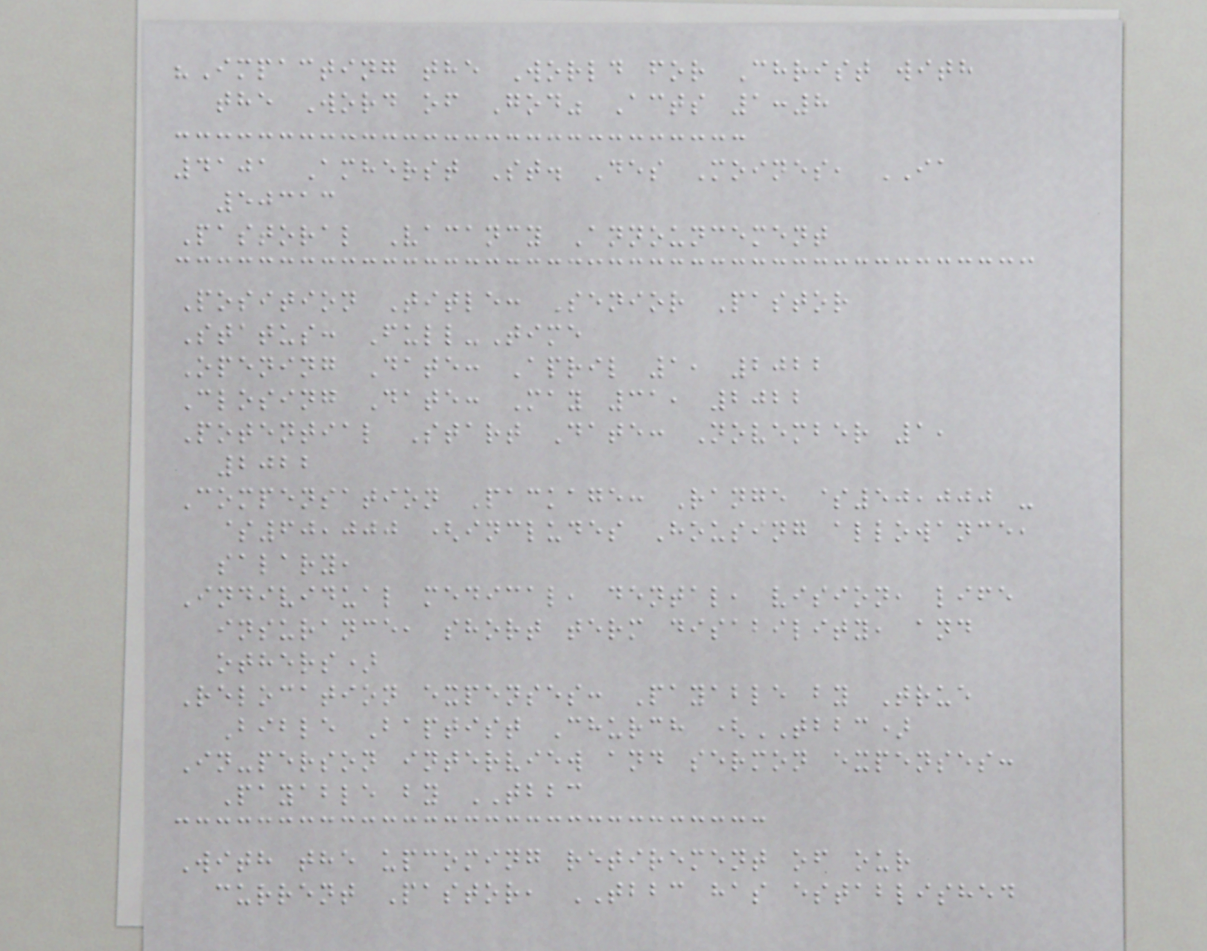"Impacting the World for Christ with
the Word of God" Acts 1:8
4101 Amherst St. Des Moines, IA
50313
Pastoral Vacancy Announcement
Position Title: Senior Pastor
Status: Full-Time
Opening Date: April 1, 2022
Closing Date: May 31, 2022
Potential Start Date: November 1,
2022
Compensation Package: Range $50,000 -
$60,000 (includes Housing allowance,
salary,
Individual medical, dental, vision, life
insurance, short term disability, and
others)
Relocation expenses: Payable by True
Bible Baptist Church (TBBC)
In-person interview and sermon expenses:
Payable by TBBC
With the upcoming retirement of our
current Pastor, TBBC has established
